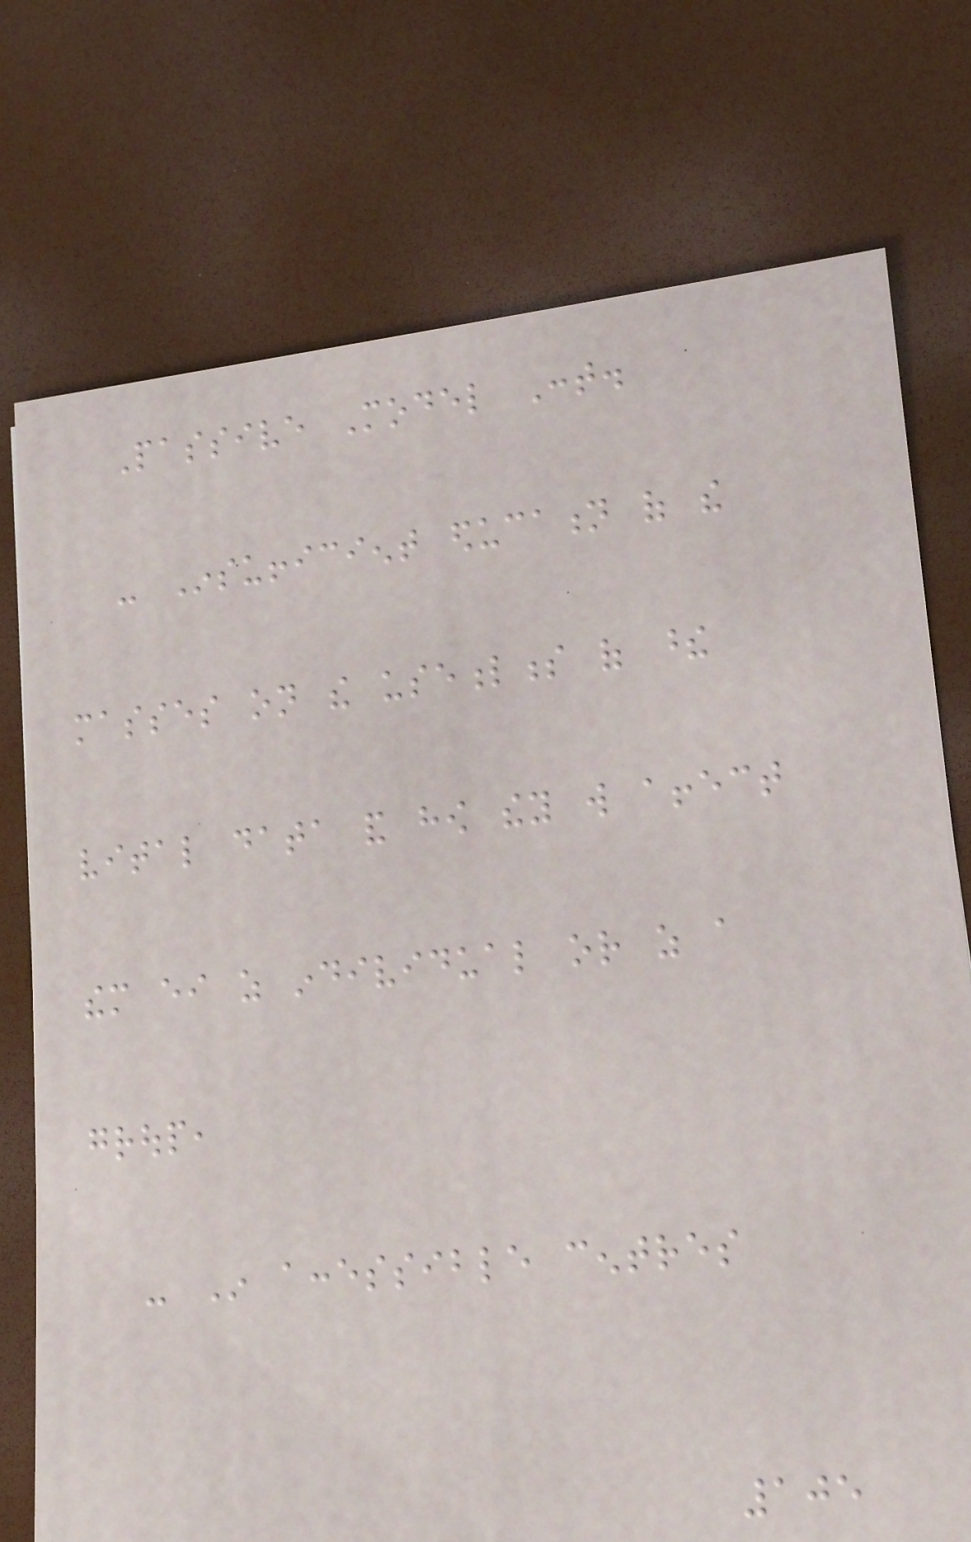Passive Model Cont.
- Insufficient education of the
masses on the usefulness of these
vital data and how they will affect
them either as individual or as a
group,
- In accessible centres
105
